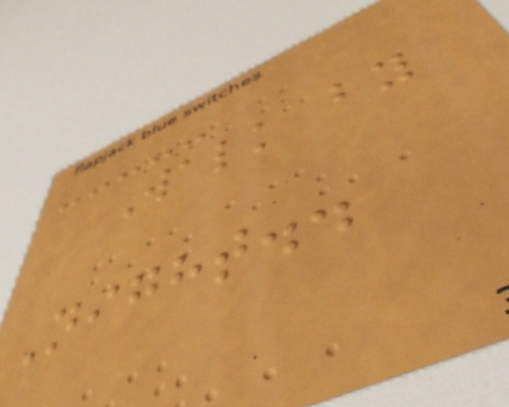Walk by
Night..
